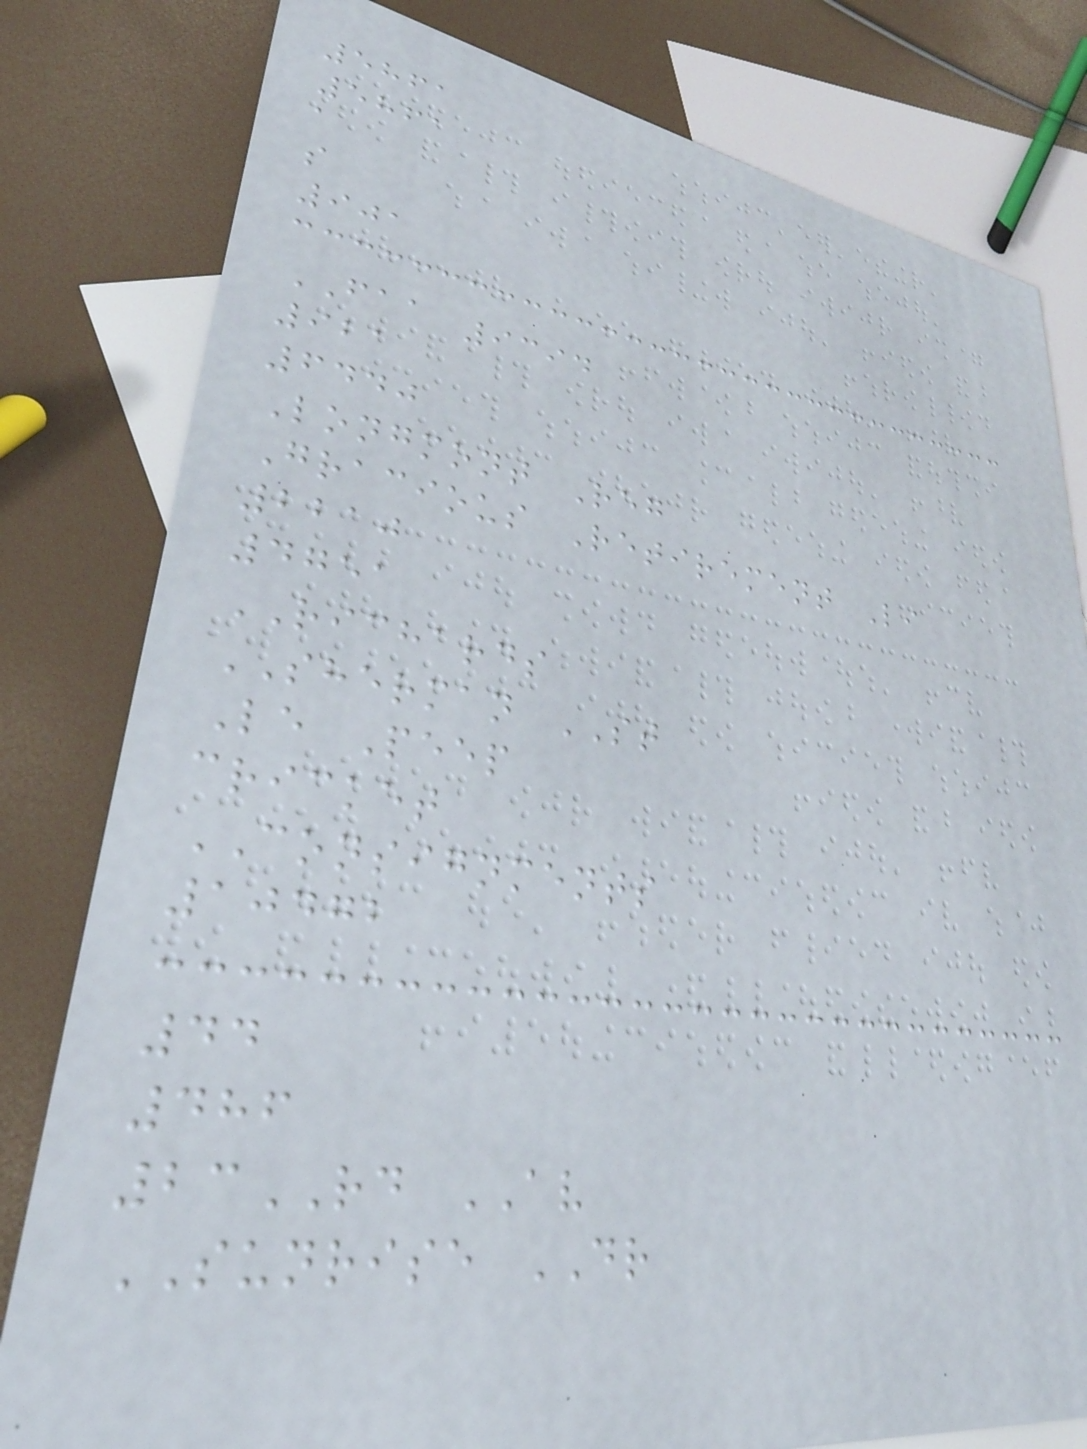5861
5861
a
s
901
FAA 9394
921
6440
Longmont Reg
Gracious Retirement Li
2210
4751
RICHARDS
SHERMAN ST
Le Peep
cricket
CONSIGNMENTS
10472
44
486
23RD AV
SUNRISE DR
